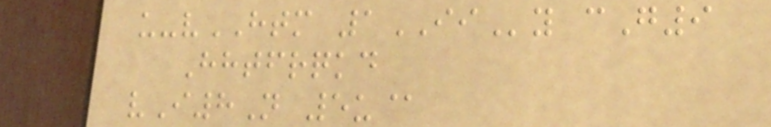u-vHTM 1IIy cG9
Hhtfrqkd
vI8N 5u@
